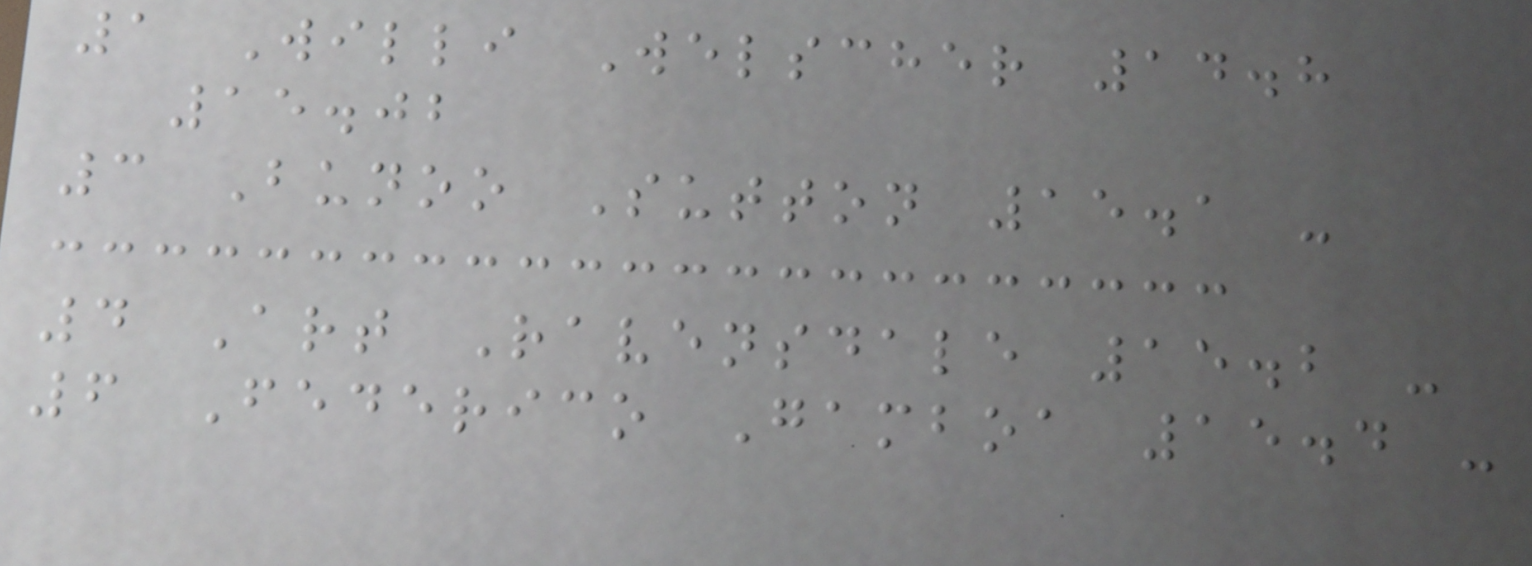1 Willi Welscher 14.8
15.02
3 Bunoo Sutton 15.1 -
4 Art Ravensdale 15.2 -
6 Federico Gamboa 15.4 -
